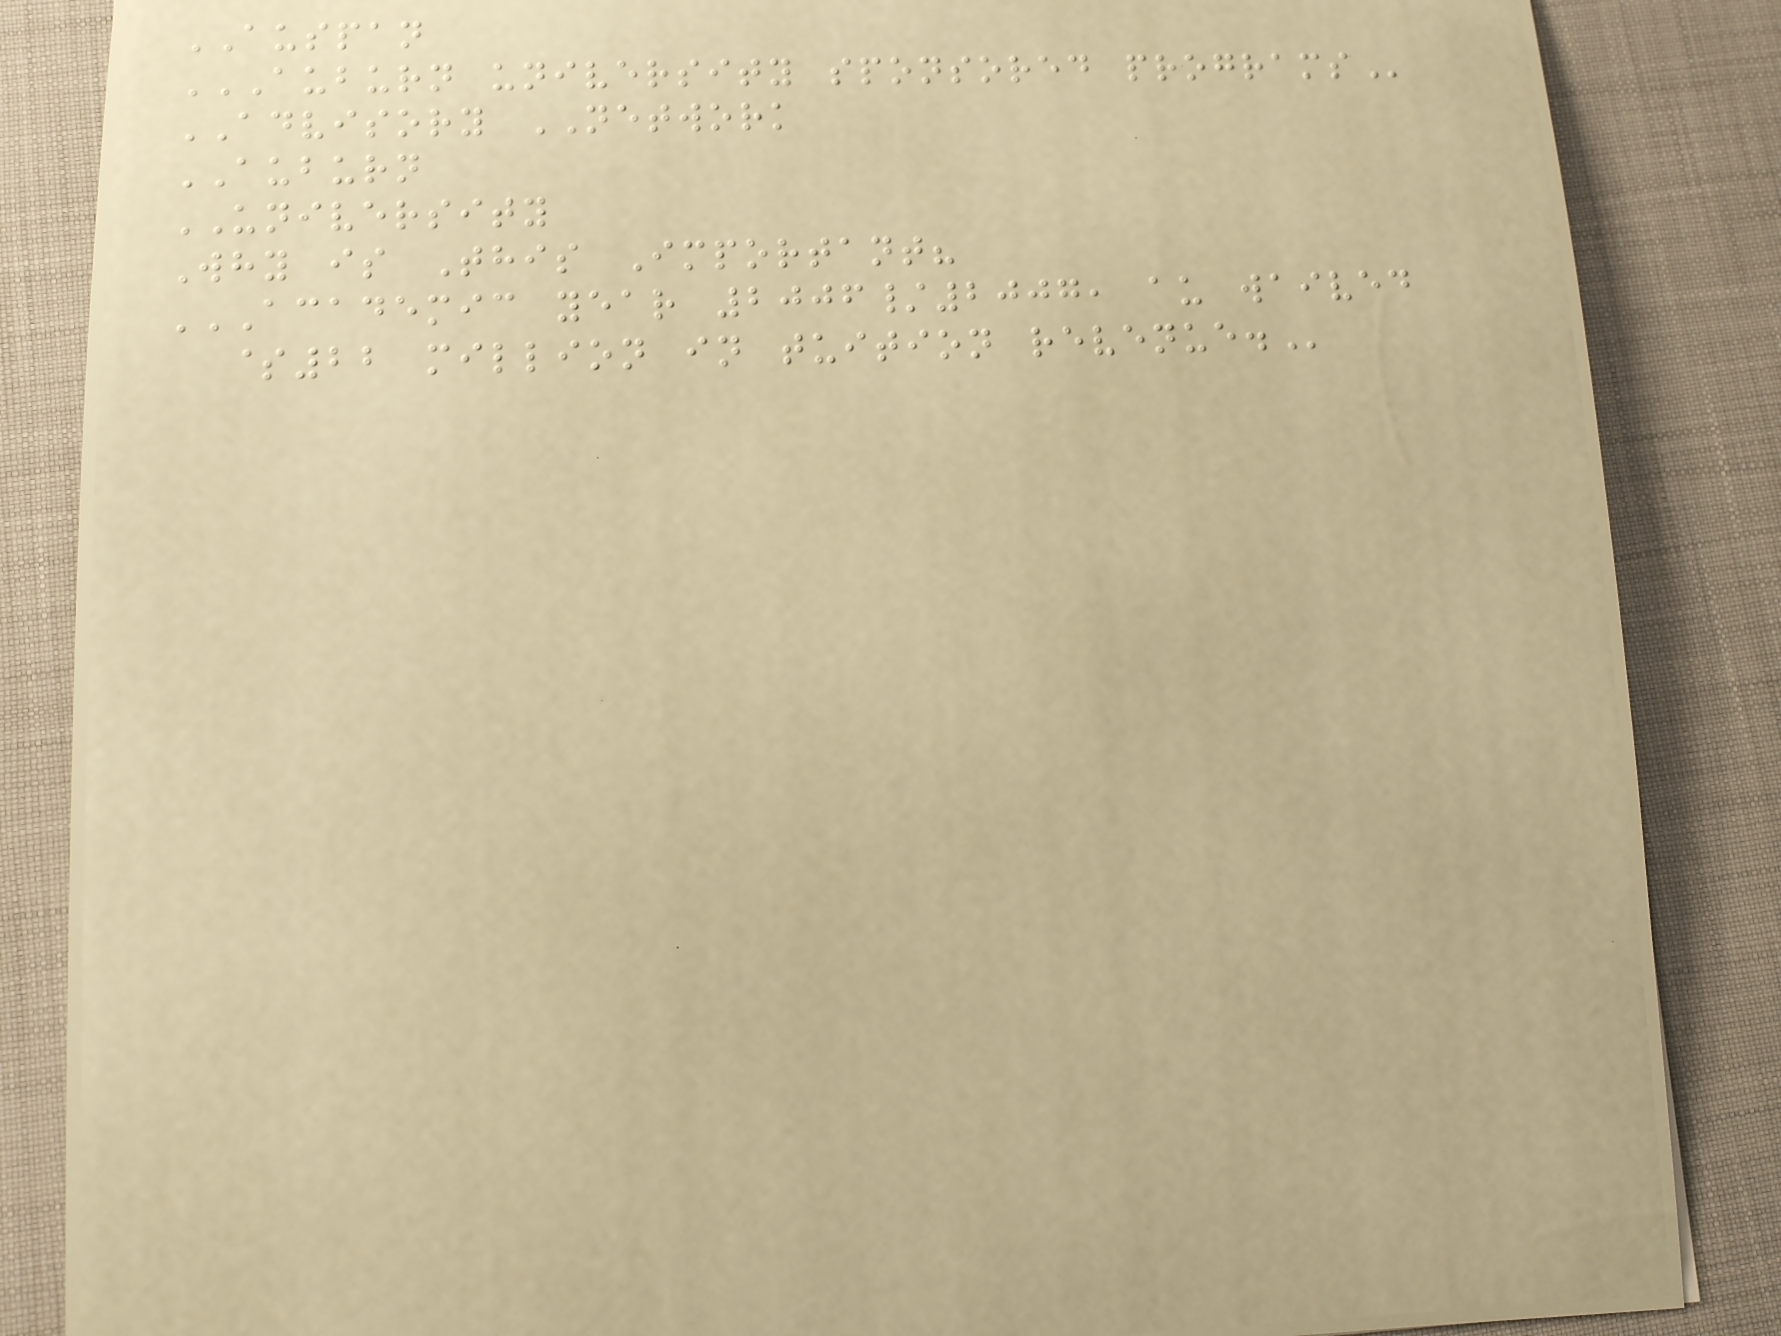AUSPAN
AUBURN UNIVERSITY SPONSORED PROGRAMS
ADVISORY NETWORK
AUBURN
UNIVERSITY
Why is This Important?
ACADEMIC YEAR 2006/2007, AU WAIVED
$22 MILLION IN TUITION REVENUE.
